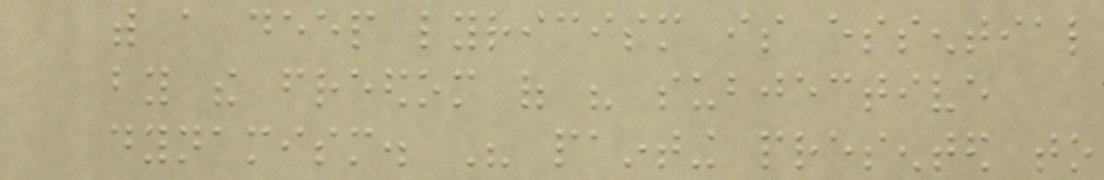with a deep lyricism is essential
by the freedom of his subjective
dynamism. His painting presented to
